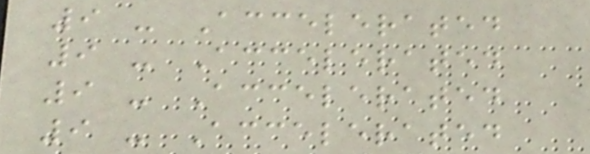9 - Accelerated
9 - Accelerated
9 - Accelerated
9 - Accelerated
